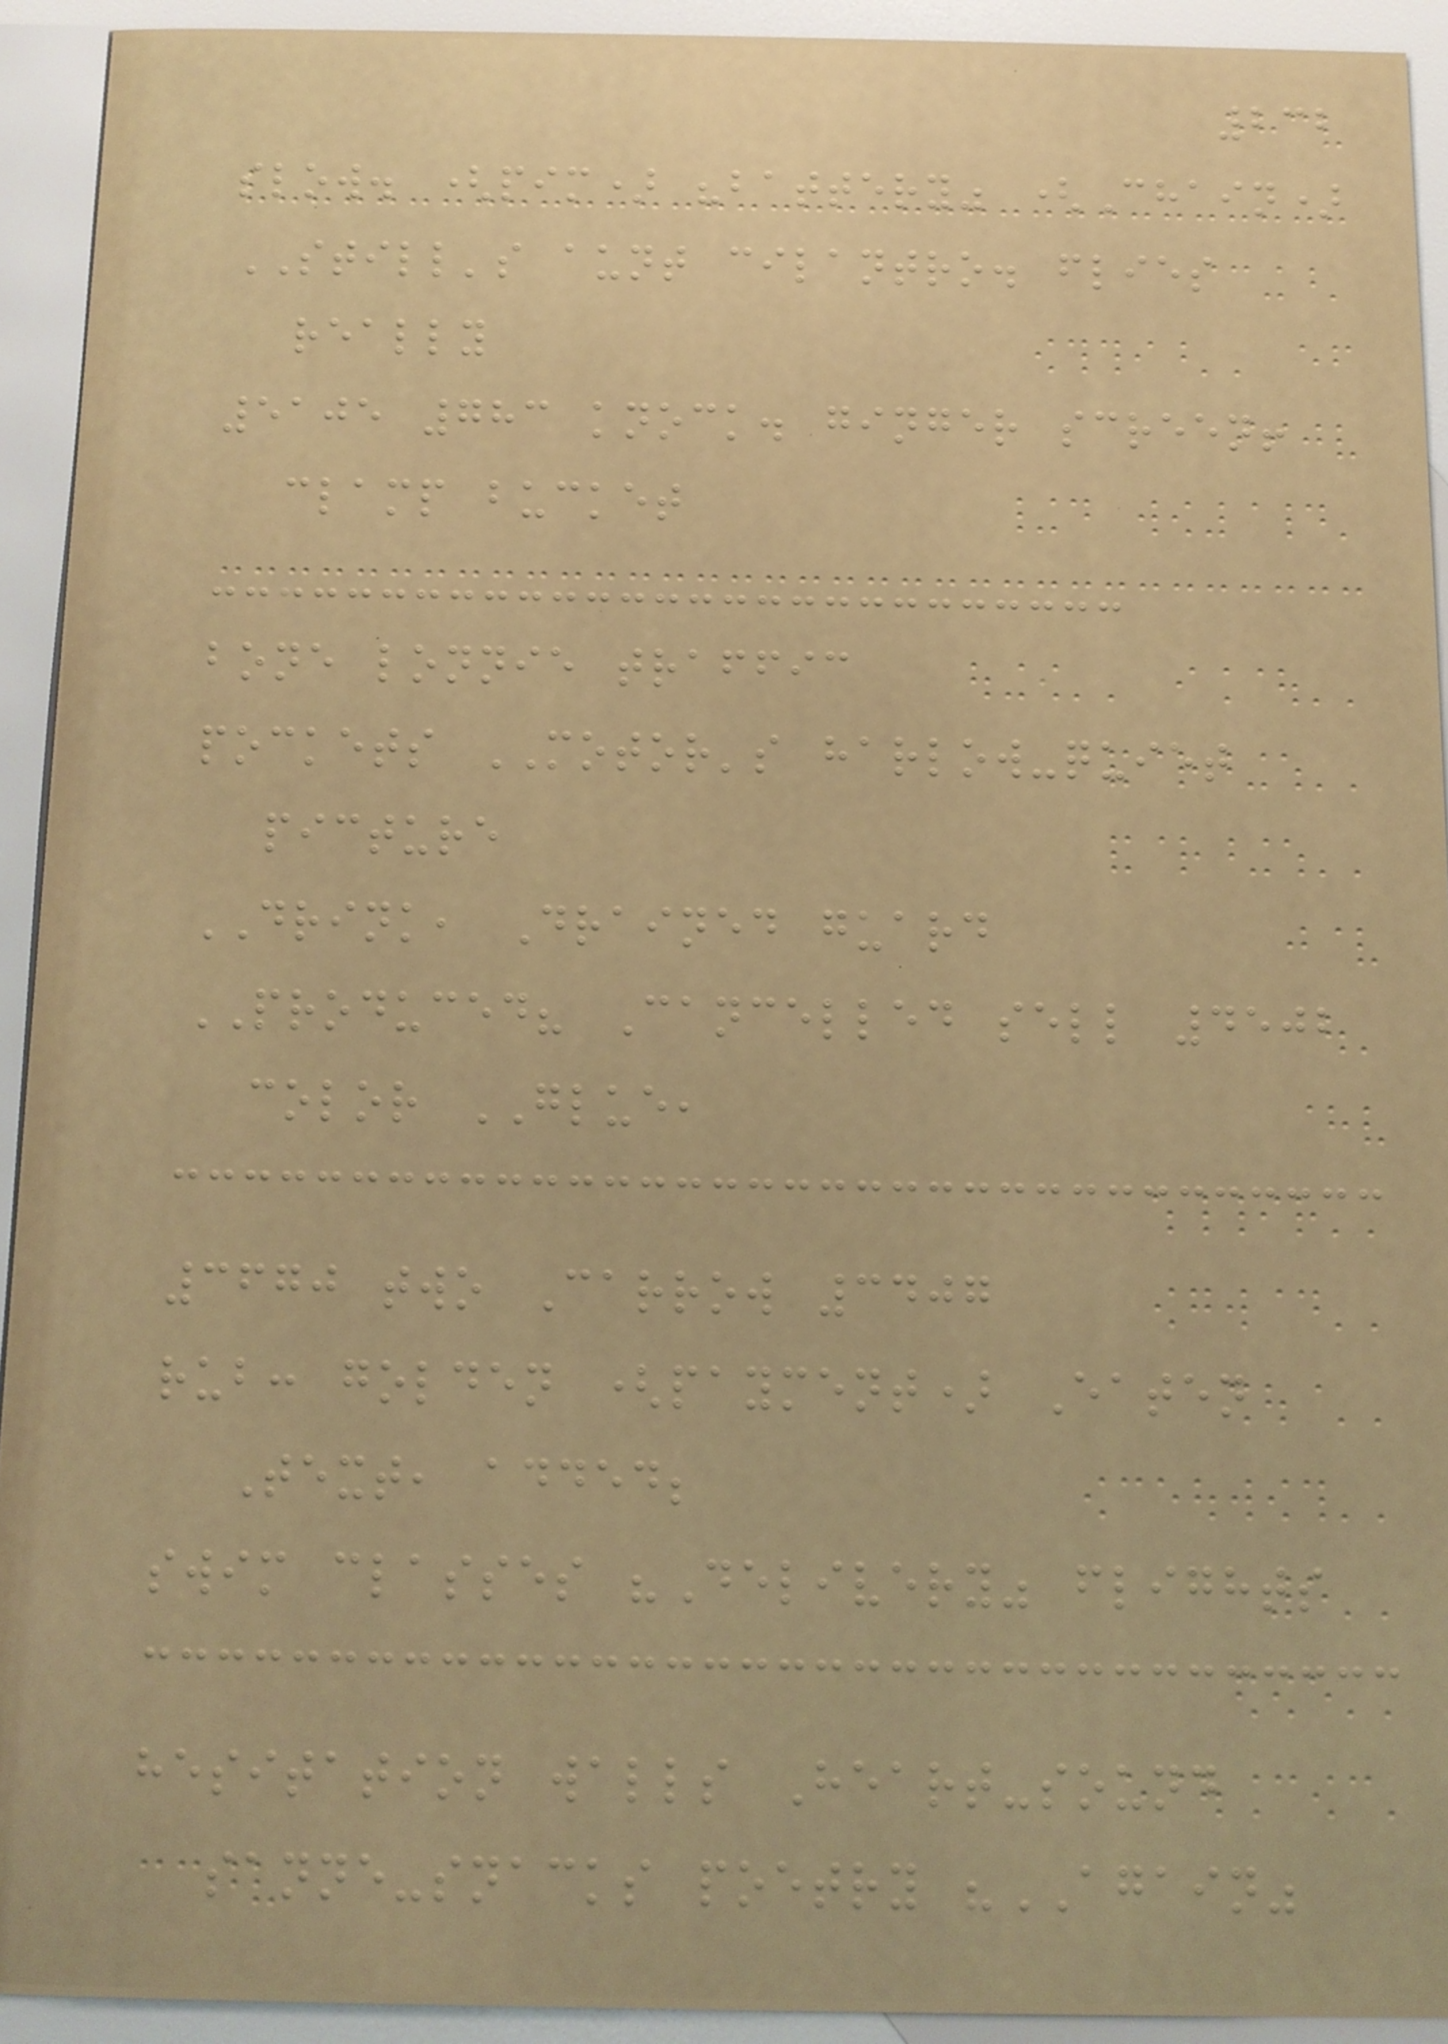232
slow. (pim) "battery" (Chain)
STILL's aunt cilantro. flies
really
5105 783 knock. ginger screen!
clamp bucket
bone lonnie traffic
pockets MOTOR's harlow-quiet
picture
DRINK, Drained guard
PRODUCED? Cancelled sell 4502
color GLUE,
3670 two Carrow 3407
rub: golden (payment) Eaten
Text, added;
swim classes "Delivery" flights
hesitation walls Heart-sound
sanne-snacks poetry "AGAIN"
